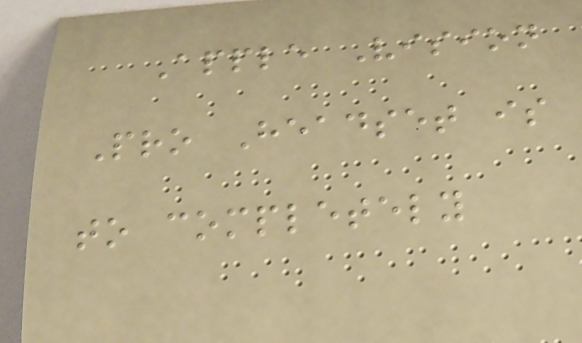Apple Vision
Pro Headset is
to completely
